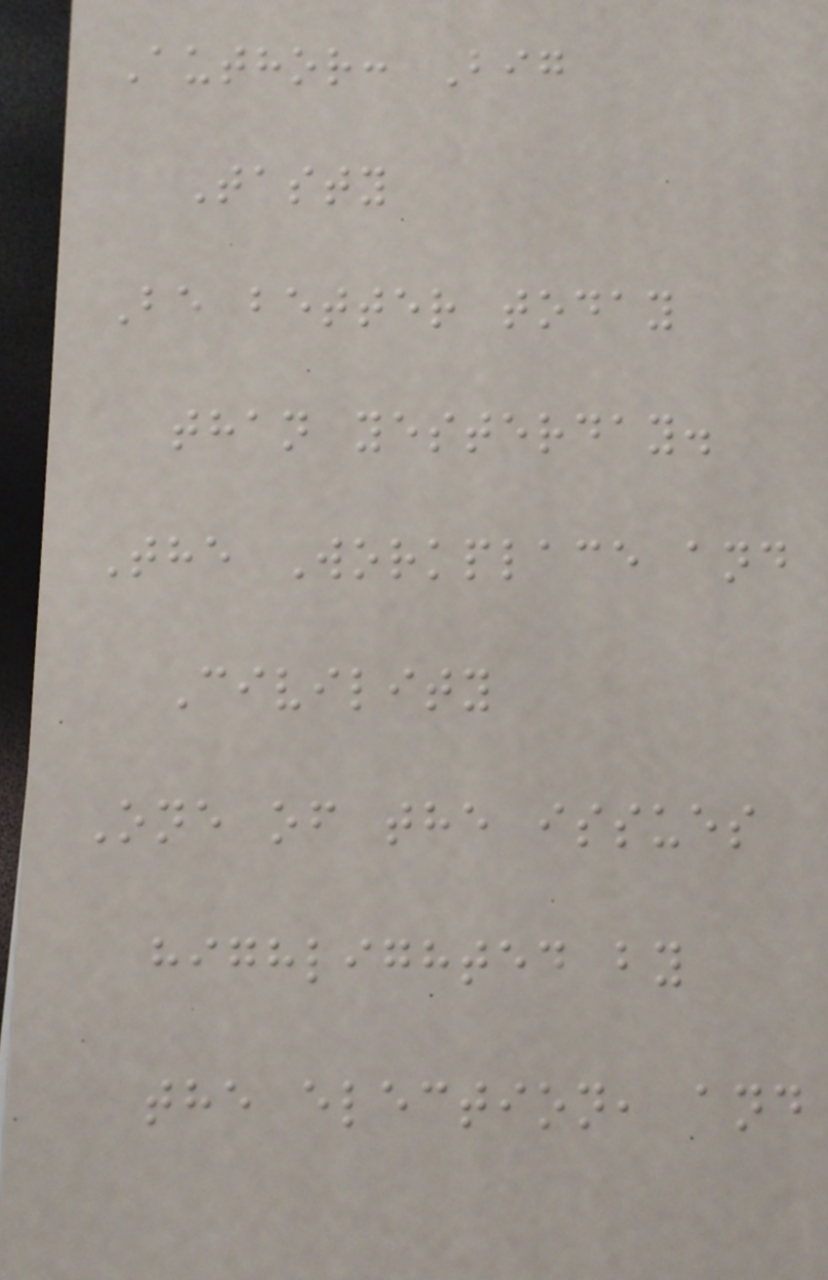Author: Big
Tasty
Be better today
than yesterday.
The Workplace and
Civility
One of the issues
highlighted by
the election, and
